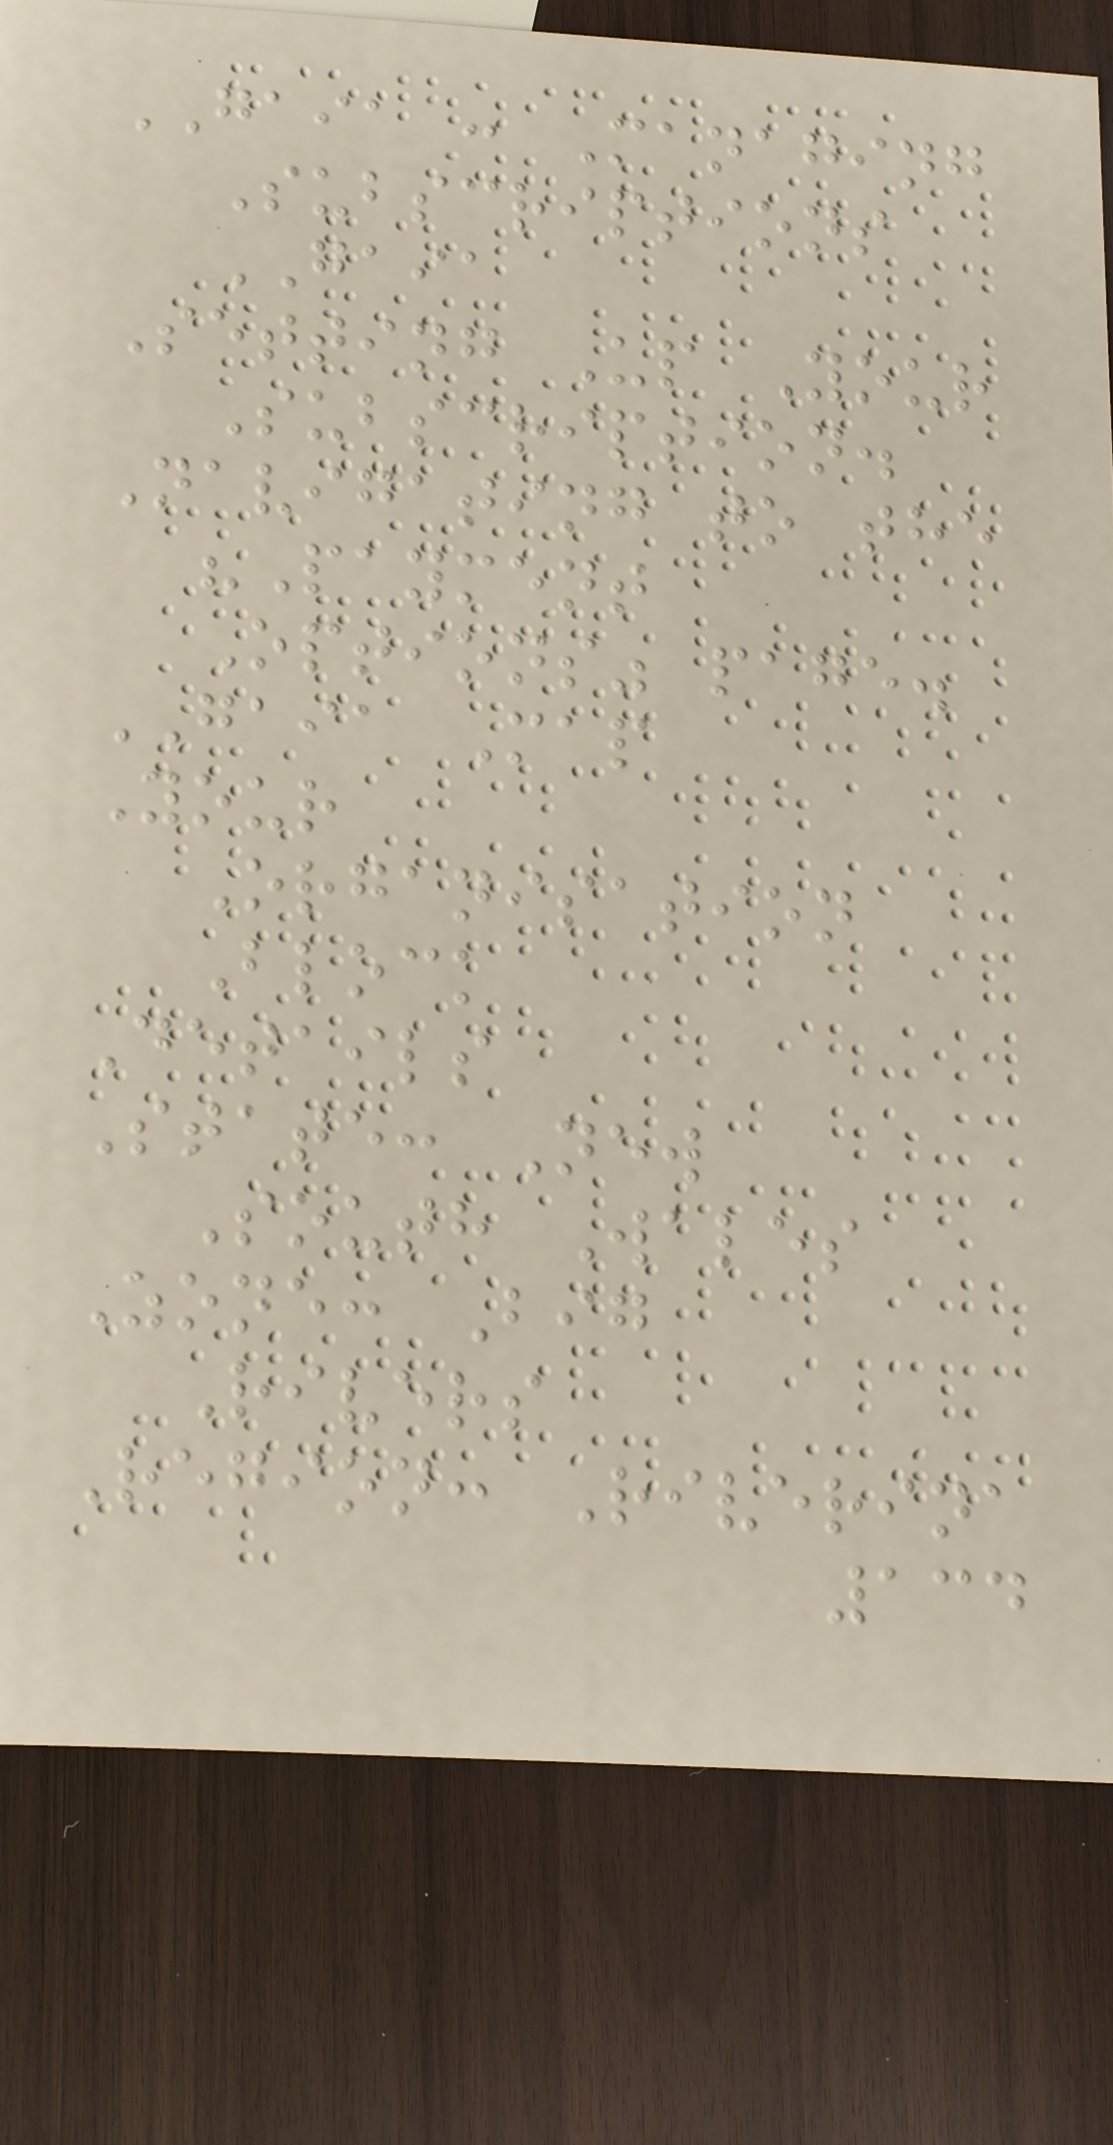GAIA : Managing
Subscriptions
GAIA
Setting Up Your
Subscription.
Navigating to the
"Payment
Options" page.
GAIA Map
Your
Organisation
Block
Details
State: New
South Wales
Zone: Big
Rivers
Region: Riverina
134
